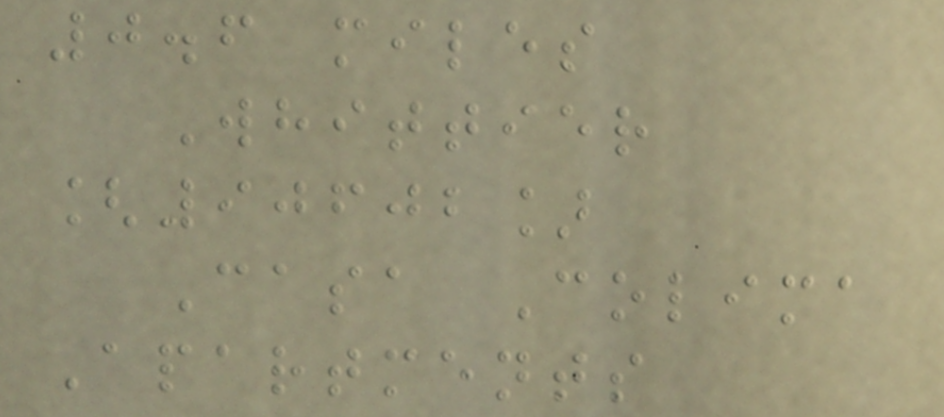0.6 miles
Whittier
[90602]
Casa Colima
Apartments
